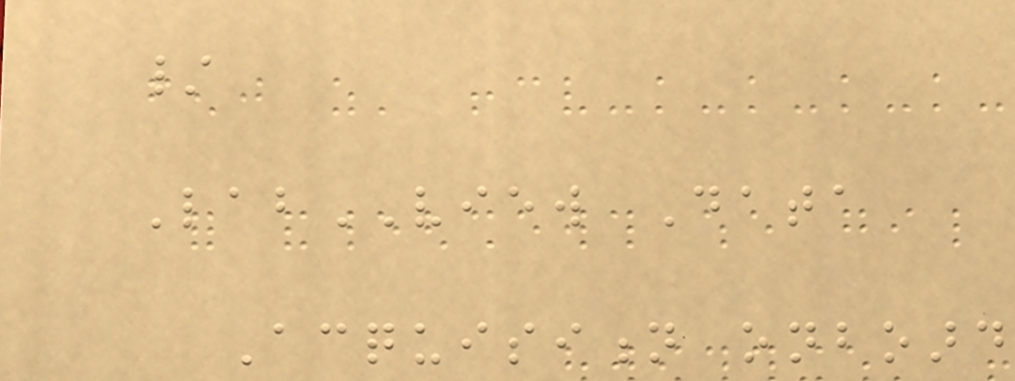/
LabVIEW Data
Acquisition onboard
